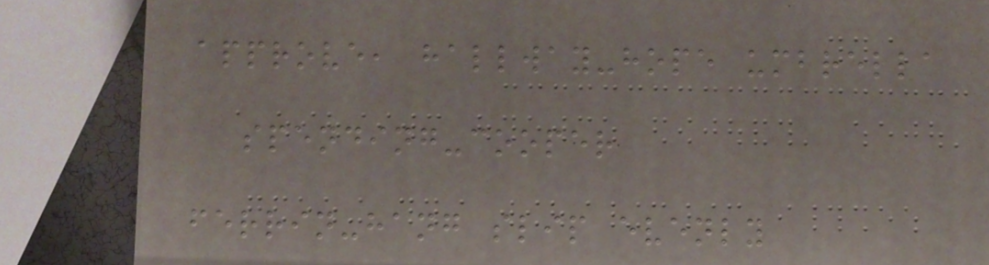approve, hallway-hope umbrella
spending-cooper
ferrin-hang slip evenly
